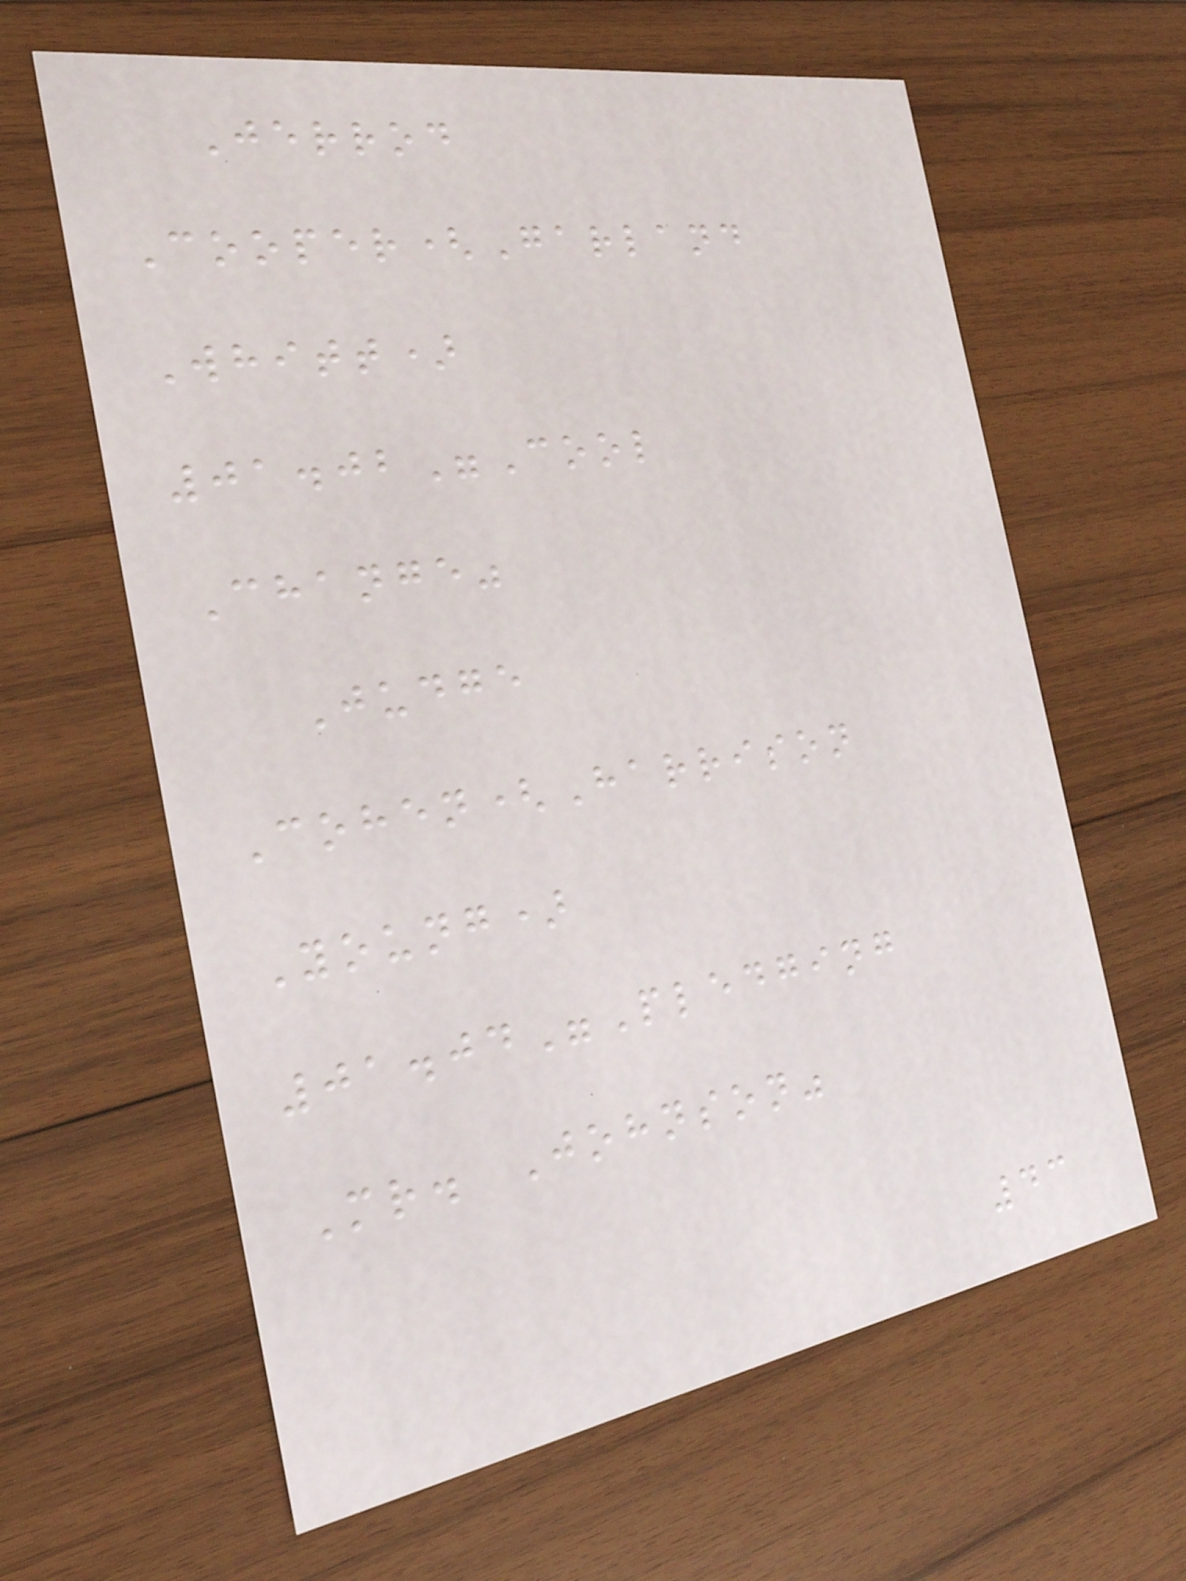Jerrod
Cooper(Garland
Whitt)
01.02"Cool
Change"
Judge
Cohen(Harrison
Young)
01.04"Pledging
Mr. Johnson"
43
